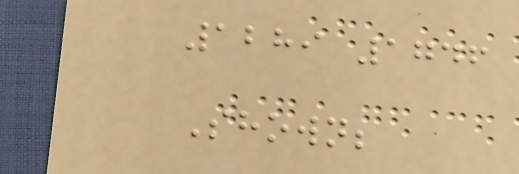1289 1746
Shown;
